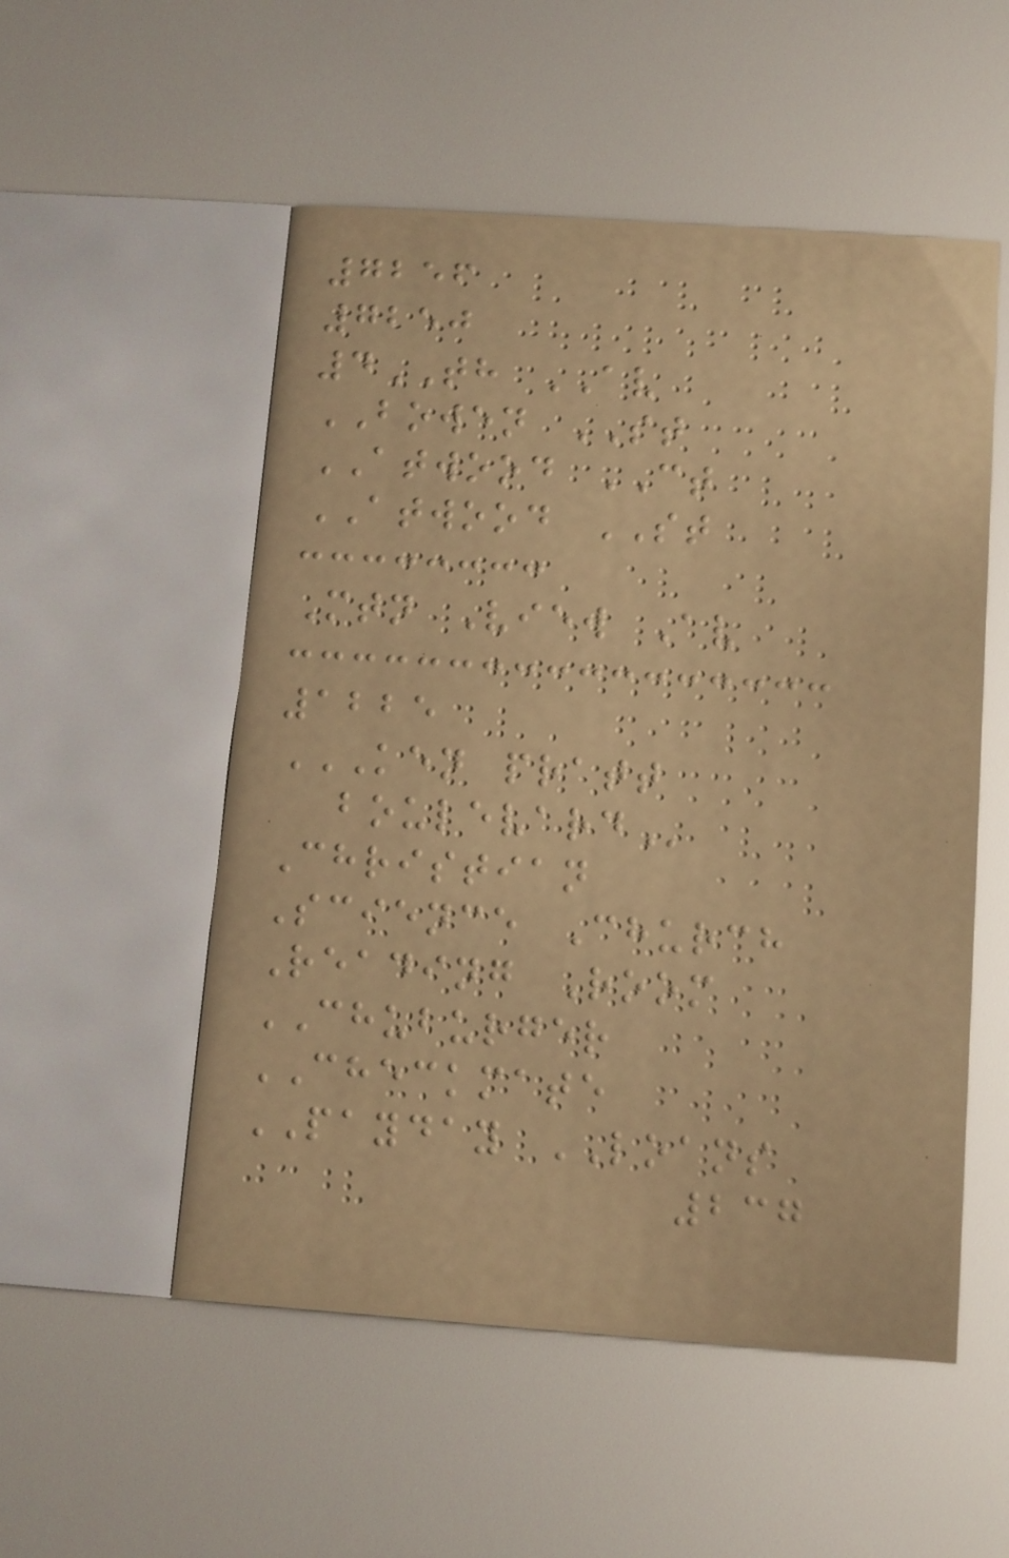7256
7250
4TH AV
BOWEN ST
ATWOOD CT
ATWOOD ST
Mtn View Av
1225
KEN PRATT
BOULEVARD
Christian
Science Church
Reading Room
CHUBURGER
CHECKMATE
PAYDAY LOANS
237
